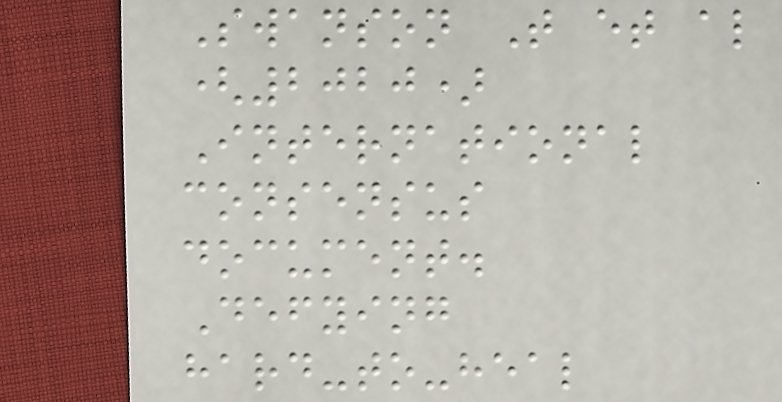Swanson T et al
(2020)
International
consensus
document.
Defying
hard-to-heal
